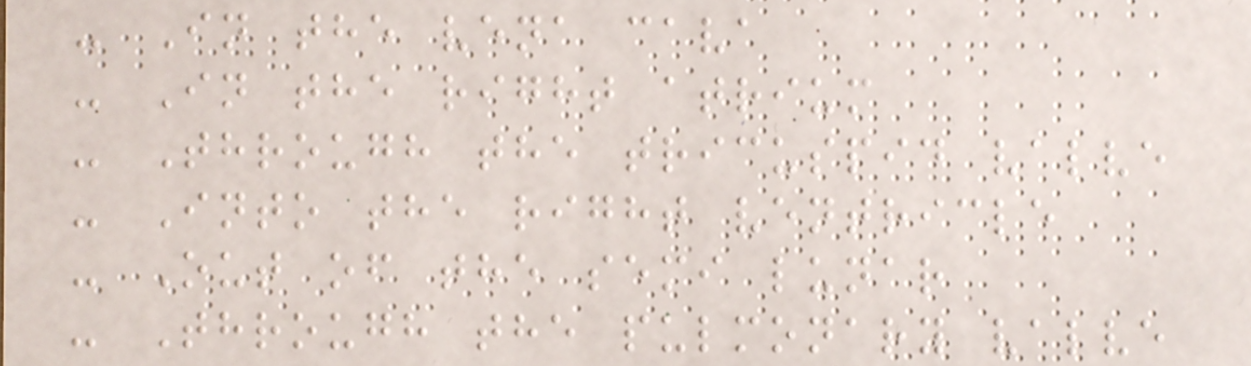- In the vena cava
- In the right atrium
- Through the tricuspid valve
- Into the right ventricle
- Out of the semi lunar
- Through the pulmonary valve
